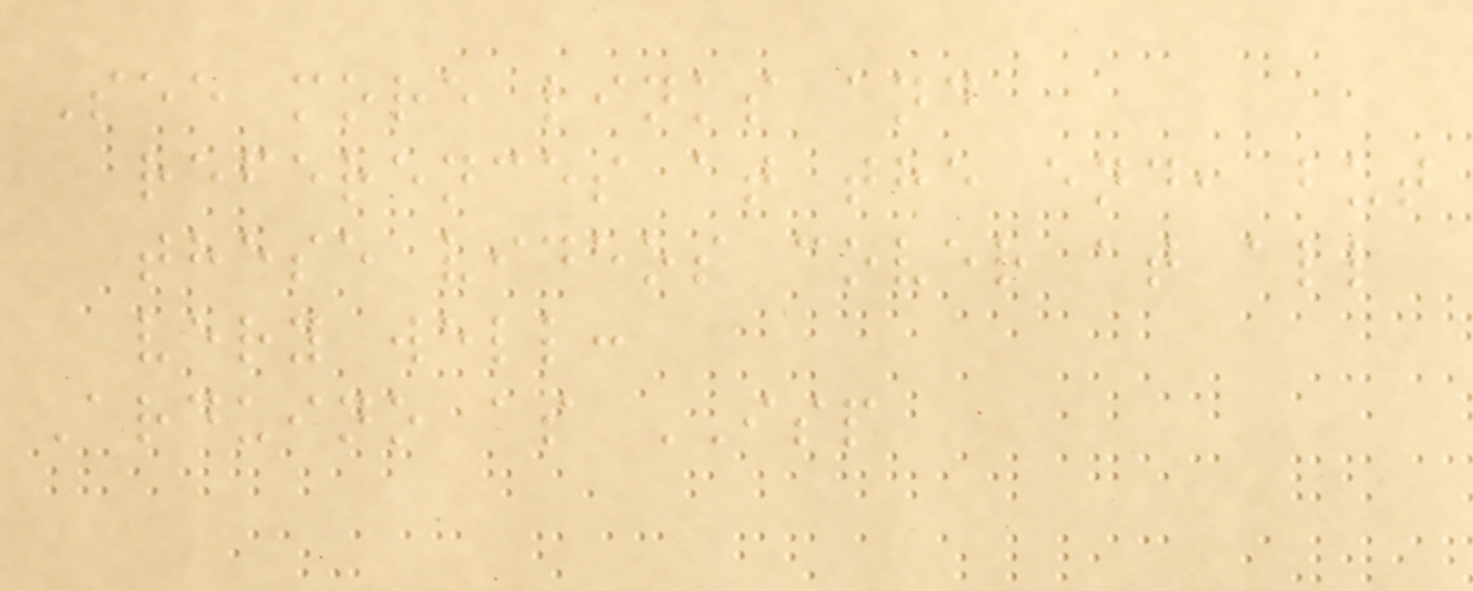See more links and
references at the end, but
these videos cover at all
very well:
Arduino as ISP
